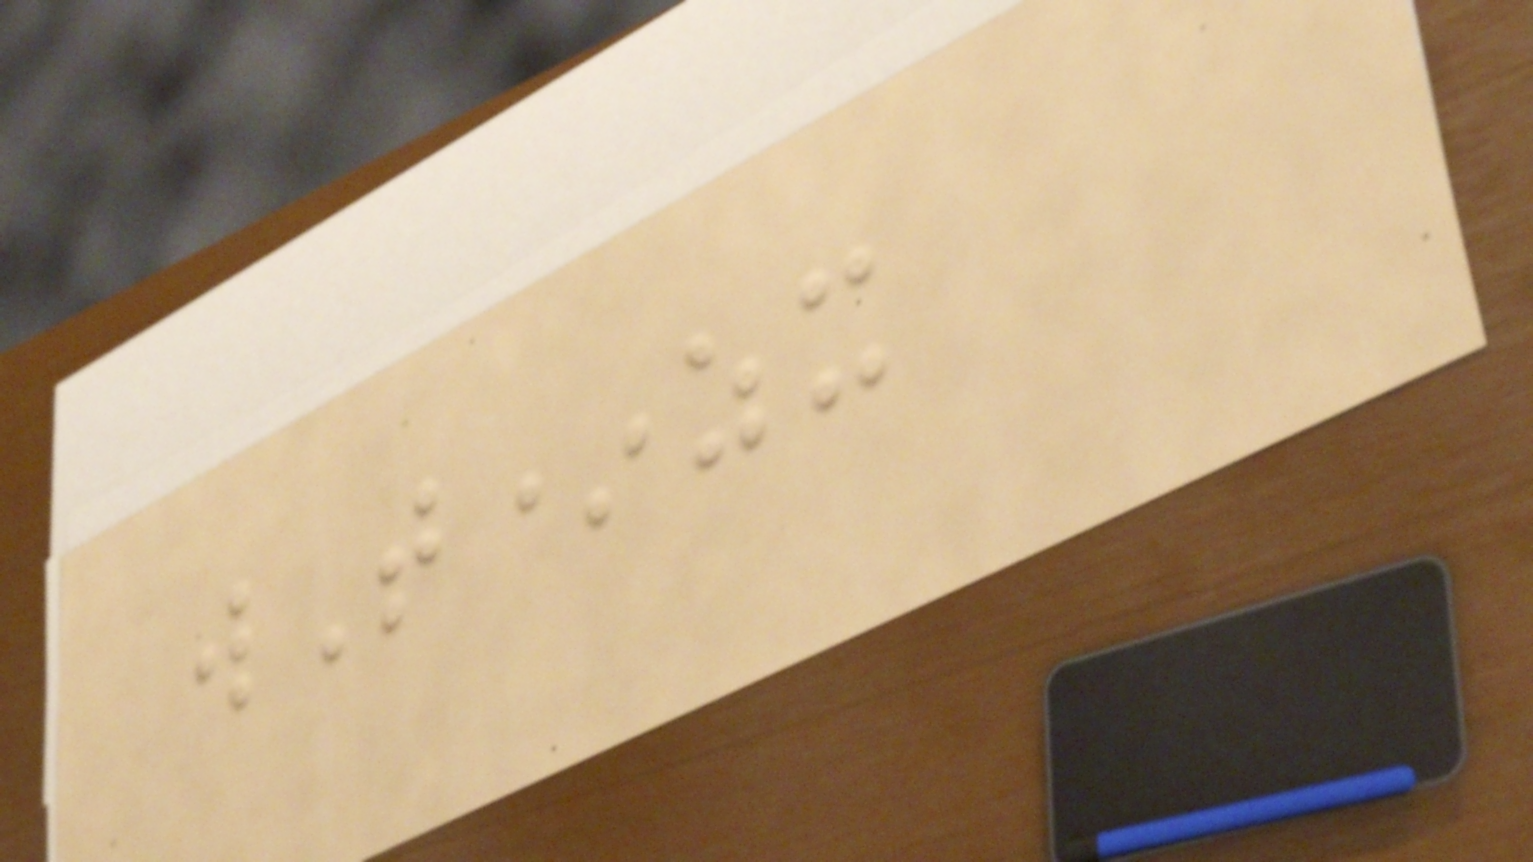wT*zx
